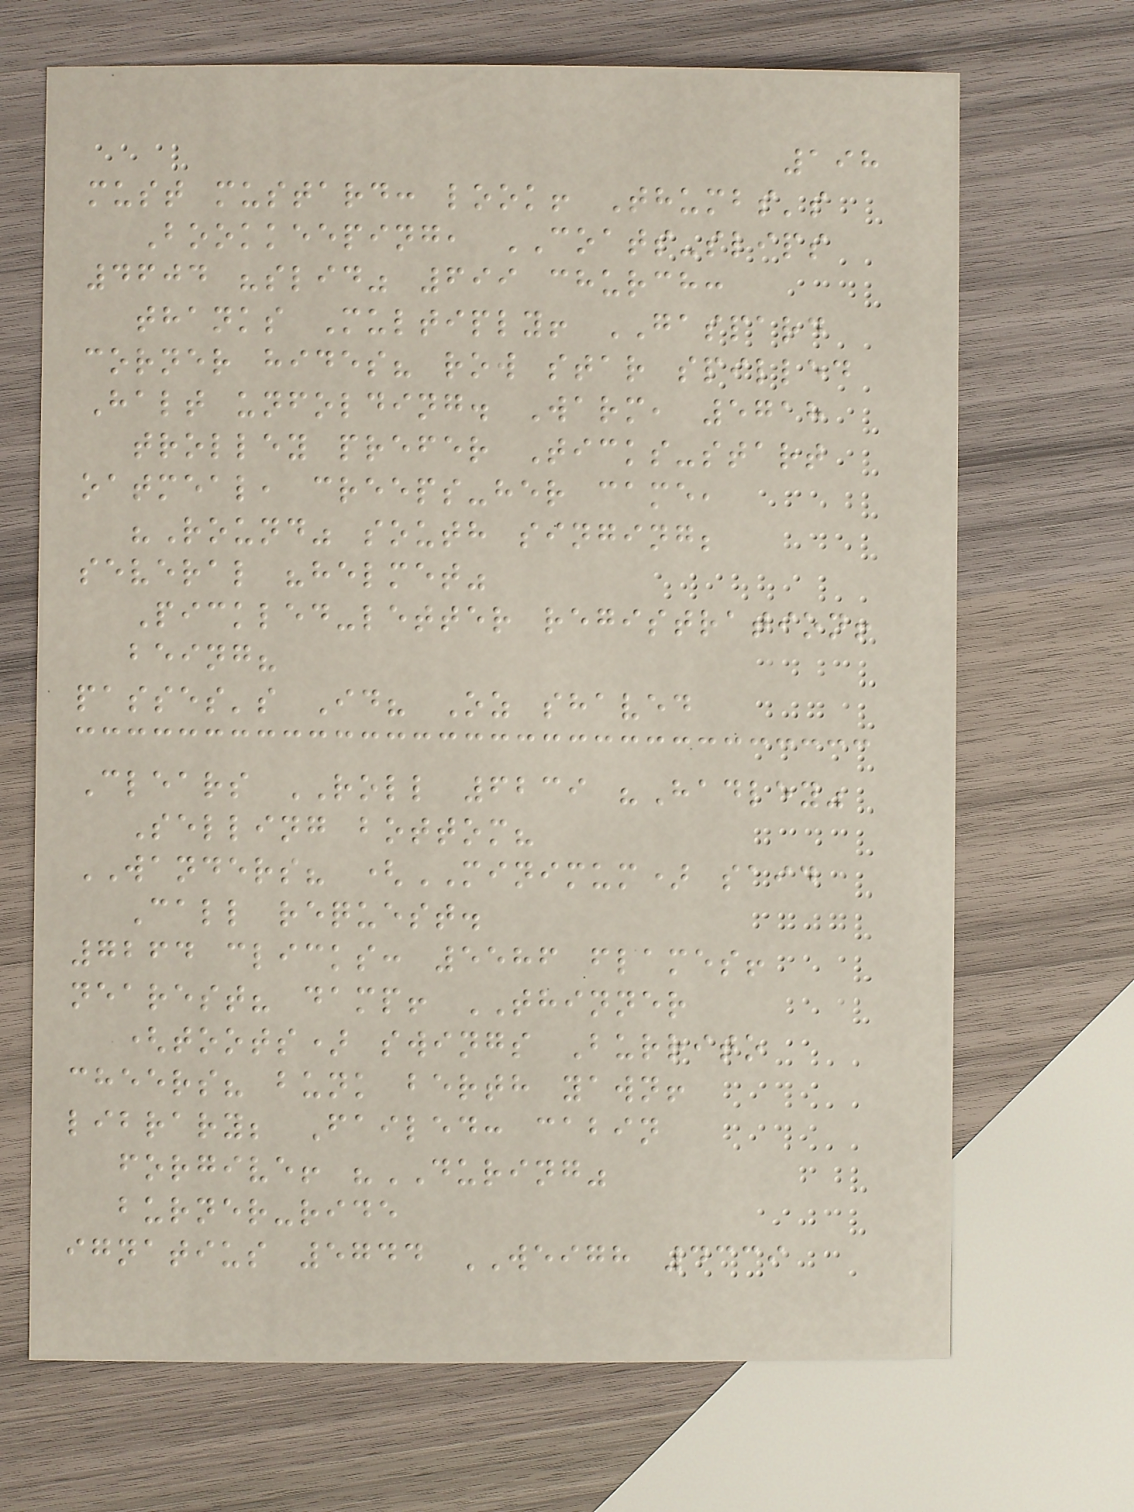198
must mustard: look! Thumbs's
Bookkeeping, COATS-slips
4604 "slid" 699 church:
thanks Multiply! GASPARD
corner hides? row star spilled
Halt unfolding. Warm, 5718
trolley prefer Ticks-start
oatmeal, creeps-her came,
"Round" south singing;
several "helmet"
Pickled-letter registration!
being?
passes's Id? Oz shaved
Clears ROLL 6239 "Hadley"
Selling bottom?
WANDERS? (MINIMUM) said
Call request.
7264 clicks: 5586 flames!
nearest? damp! THINNER
(toots) swings Burrito
cheers? bunk berth yawn!
library; Failed: cabin
forgive! "DURING"
burner-ride
ignatius 5744 WEIGH 4339
